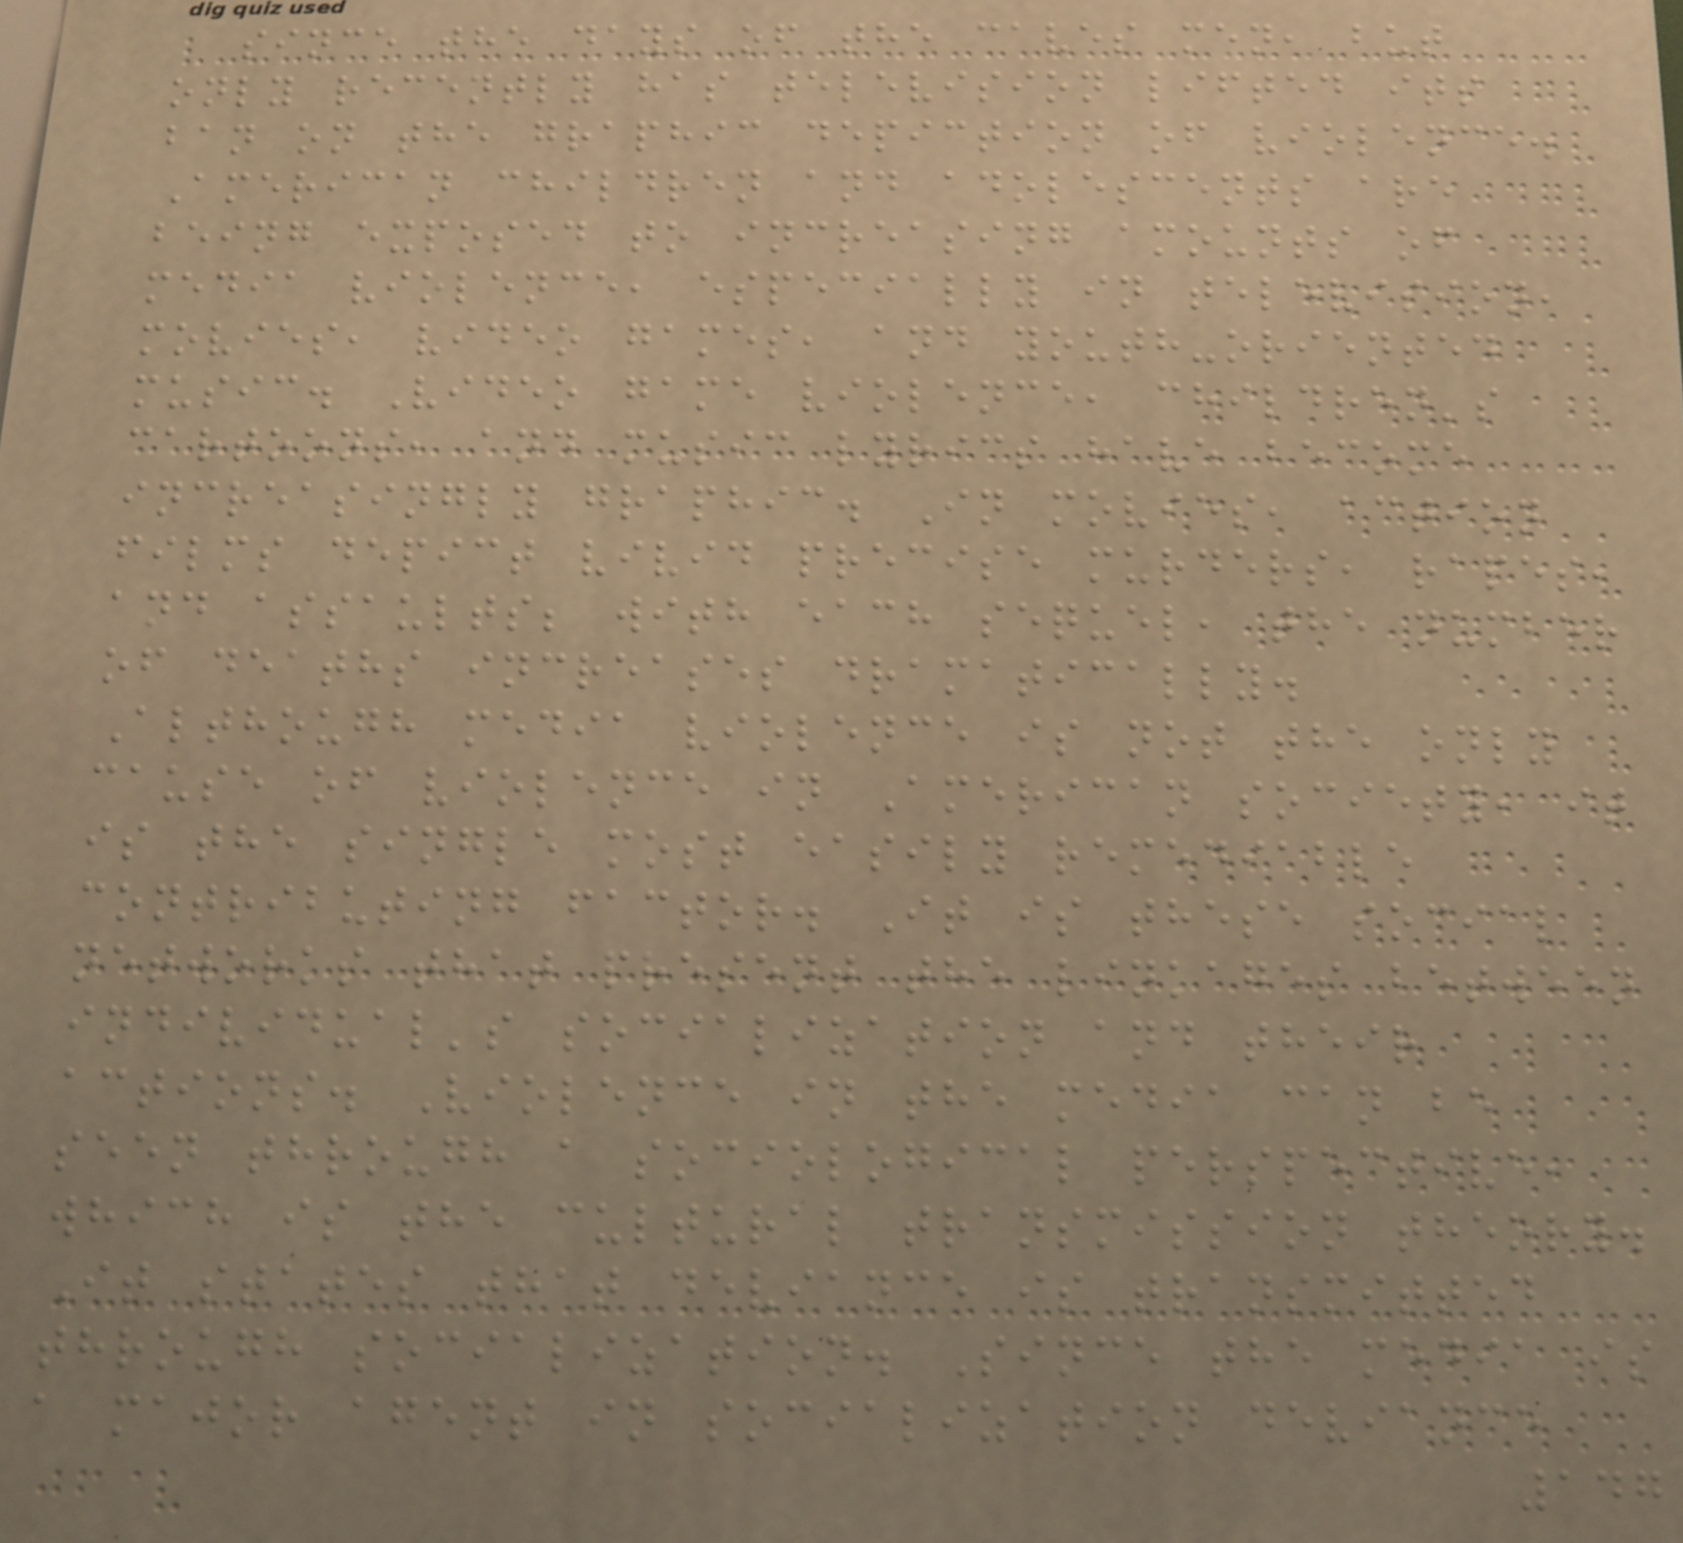since the days of the caves men, but
only recently has television lifted its
ban on the graphic depiction of violence.
American children and adolescents are
being exposed to increasing amounts of
media violence, especially in television,
movies, video games, and youth-oriented
music. Video game violence, children's
cartoons, and music lyrics have become
increasingly graphic. In movies, action
films depict vivid precise murders, rapes,
and assaults; with each sequel, the number
of deaths increases dramatically.
Although media violence is not the only
cause of violence in American society, it
is the single most easily remediable
contributing factor. It is these social
networks that present the linkages between
individual's socialization and their
actions. Violence in the media can be
seen through a sociological perspective,
which is the cultural transmission theory.
It states that deviance is transmitted
through socialization. Since the media is
a major agent in socialization deviance
147
